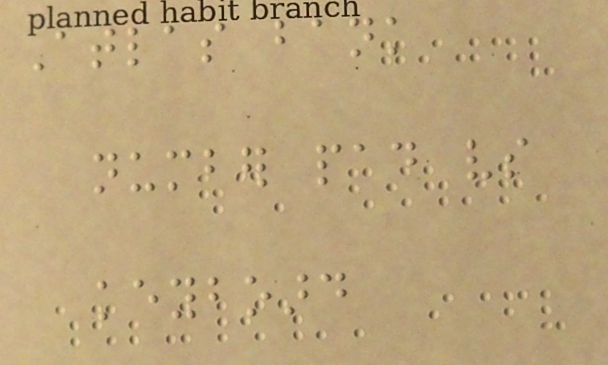Atlas bank
number pad vs
keyboard
